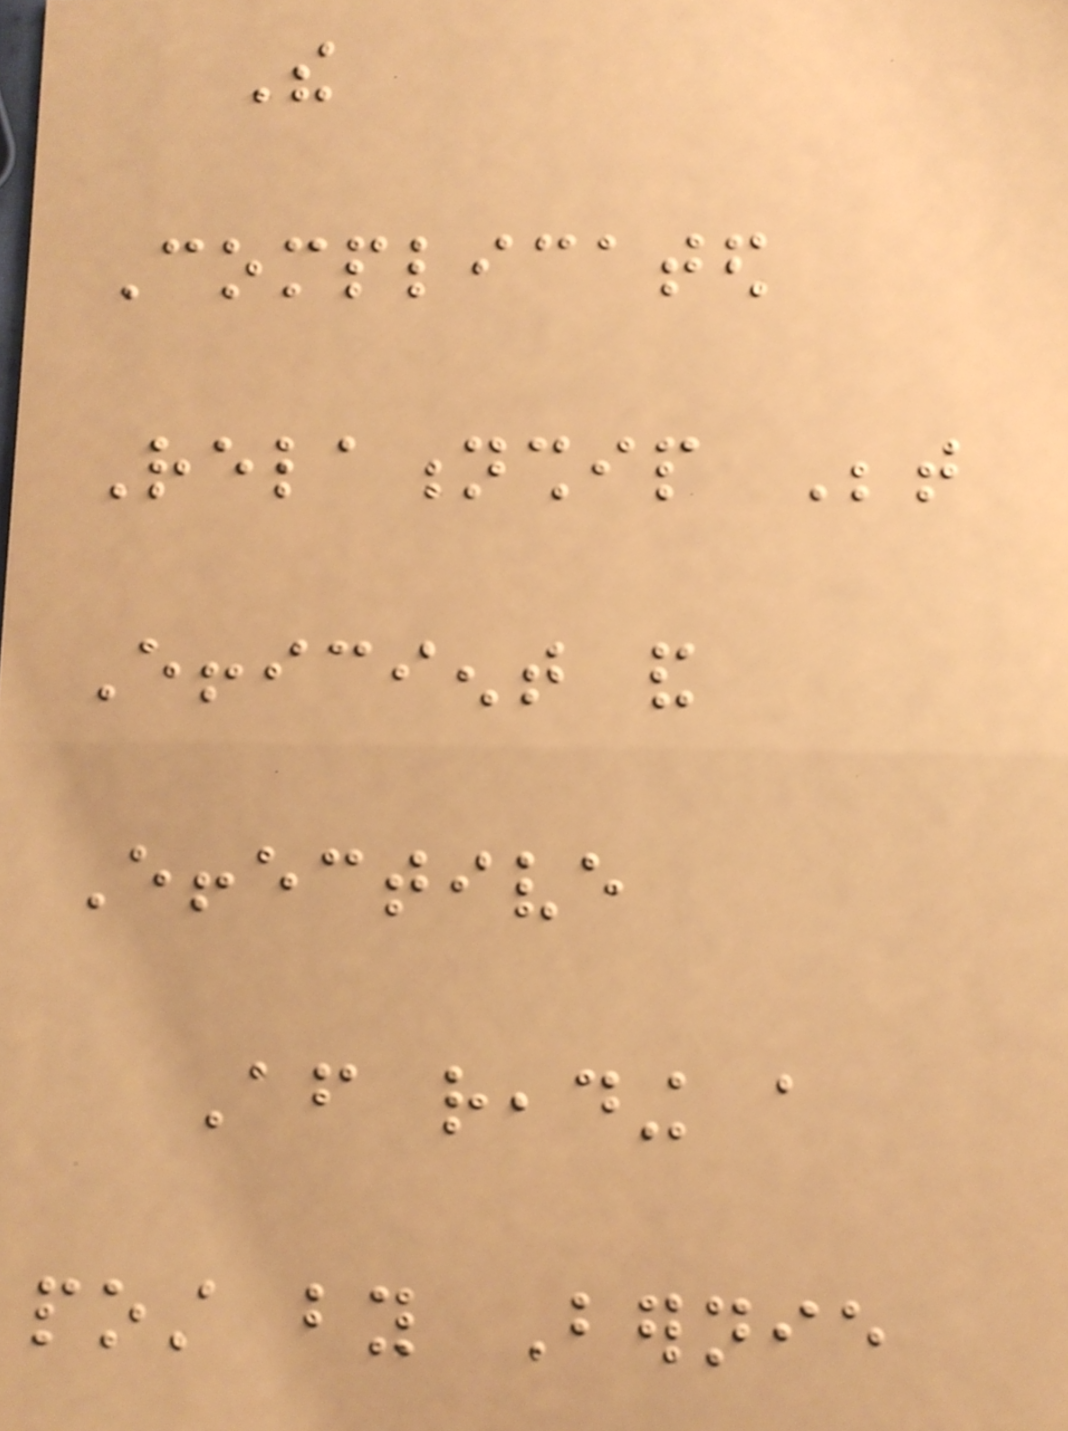The
Complicated
Relationship Between
Efficient and
Effective
After reading a
post by Bernie
